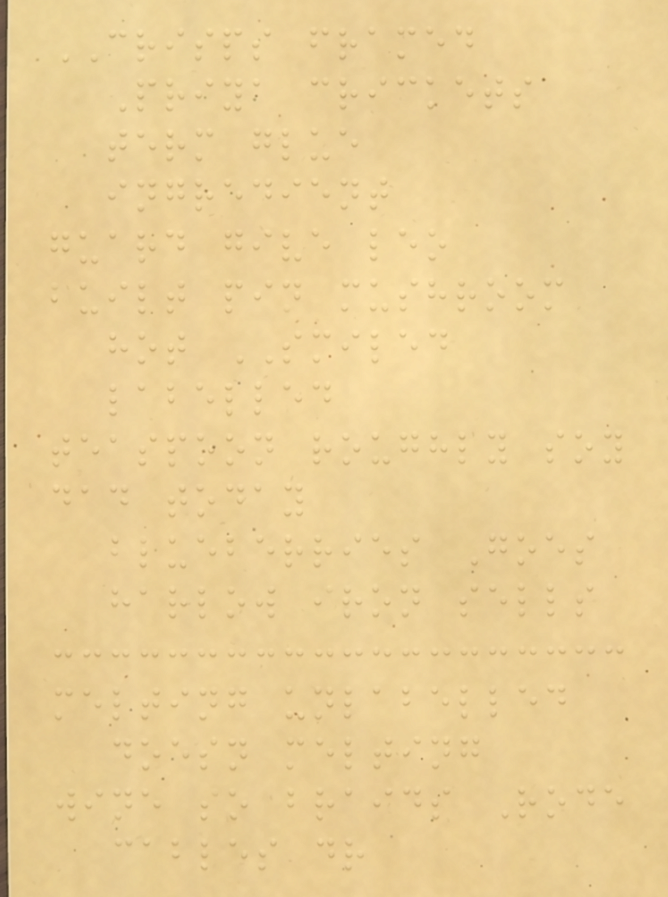CRISPS framed
Priya crickets
term glue
ingredient
guard give leo
built pin mushroom
hot SMILED
labelled
teaspoon roughly soy
dad today
blueberries Goes
harlow iron sells
melting unlabelled
doesn melting
wine so braids Rode
cables dr
